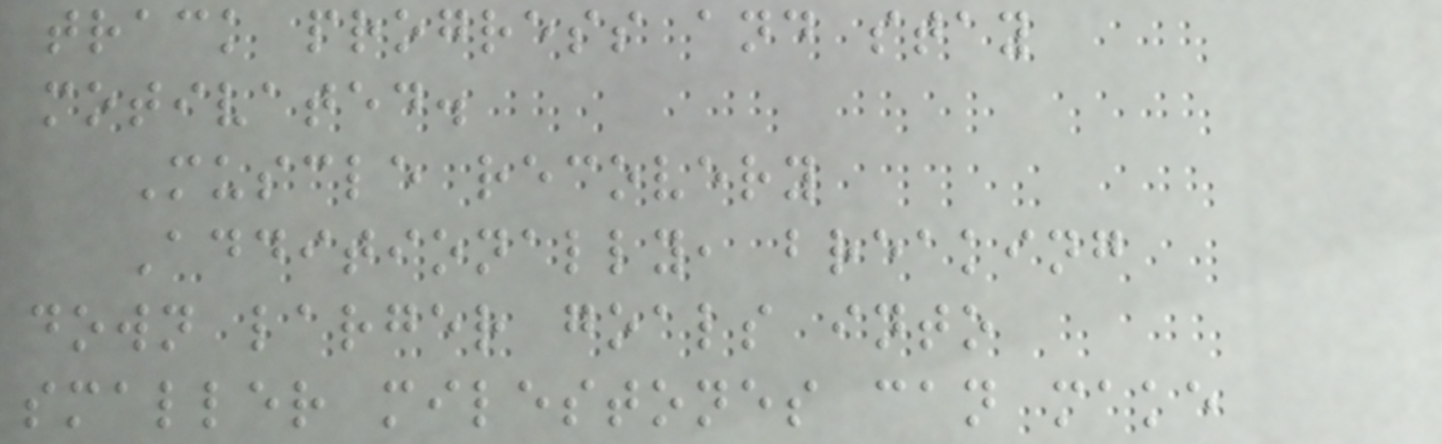track progress and stay
motivated.
Muscle recovery
Additionally, breaking
down larger goals into
smaller milestones can make
